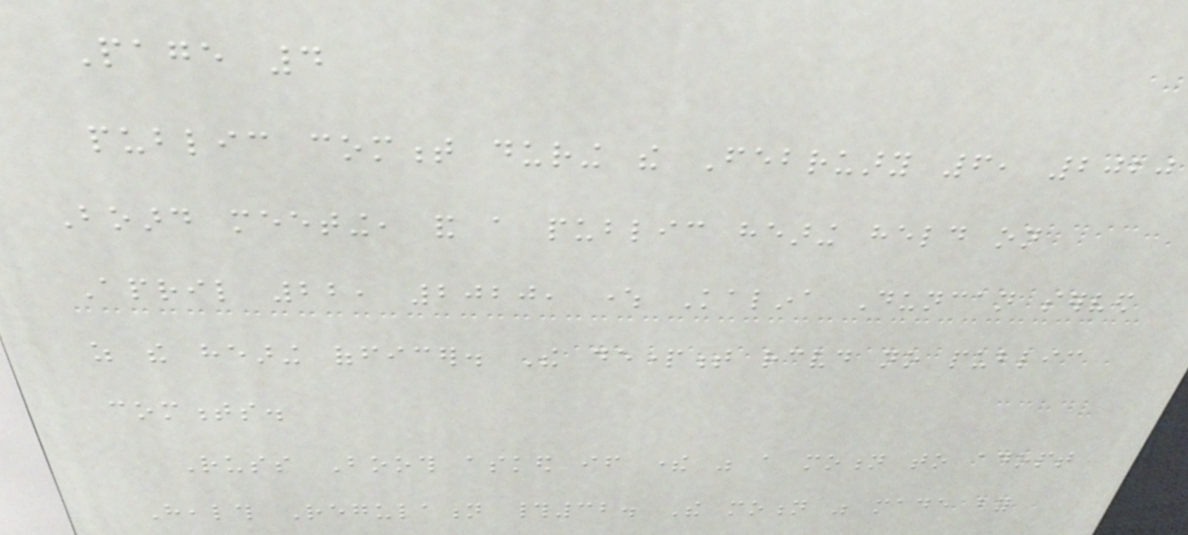Page 4
public comment during the February 6, 2020
Board meeting, and a public hearing held on
April 22, 2020, where Kalina Duncan served
as the hearing officer. The department received no public
comments.
Russ Booth asked if there was a motion to adopt
Health Regulation #32. The motion was made by
